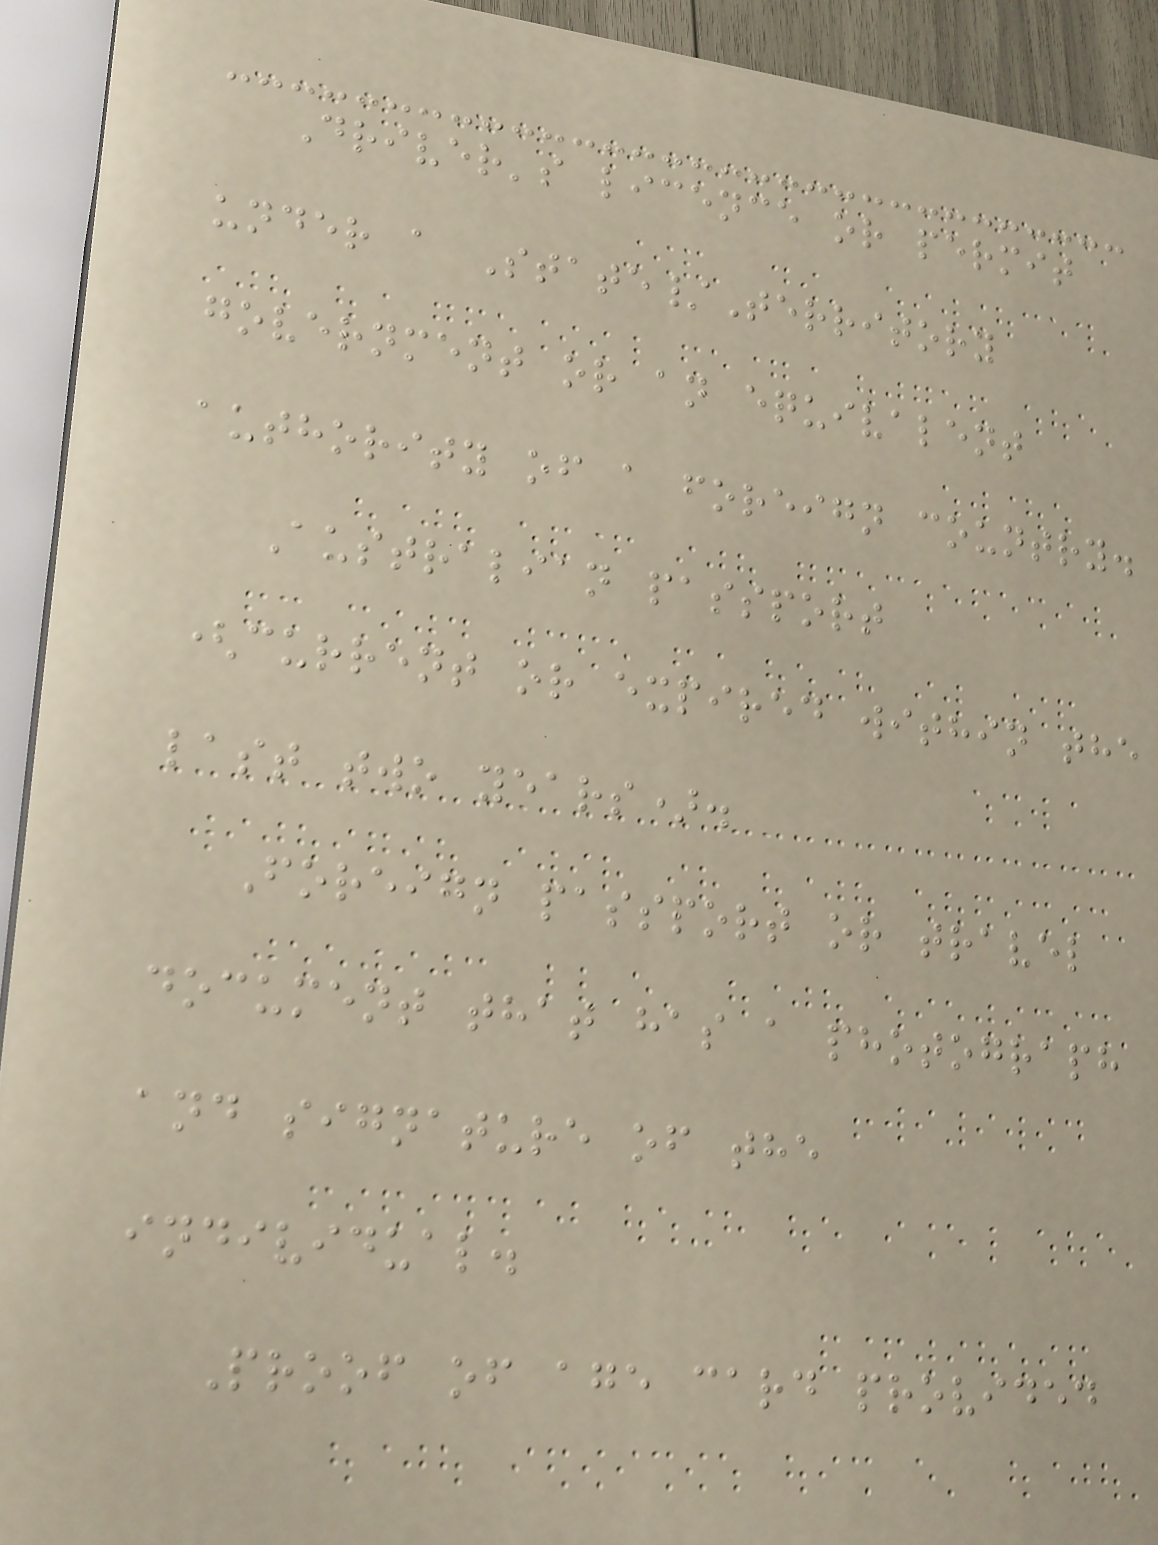Driver's licence or permit
under a State/Territory
government or an equivalent
authority of a foreign country.
Australian passport
(current or expired within the
last two years).
Foreign passport or travel
document that has a photograph
and signature of the
individual.
Proof of age card provided
